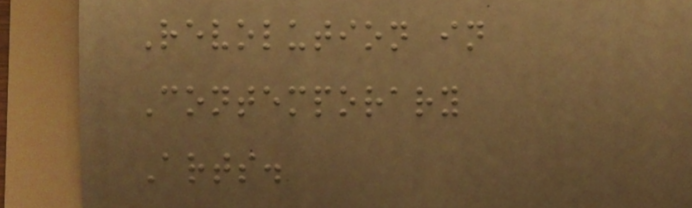Revolution in
Contemporary
Arts.
